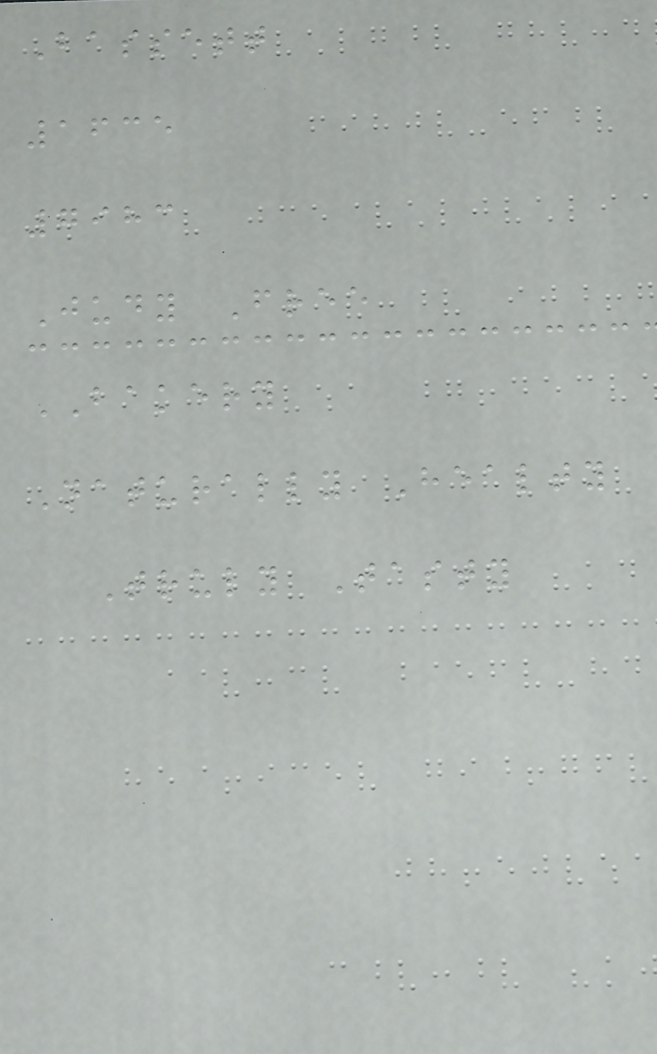Bassett
1635
7983
Judy Free
BAKERY
Naturally Healty
Truly Tasty
